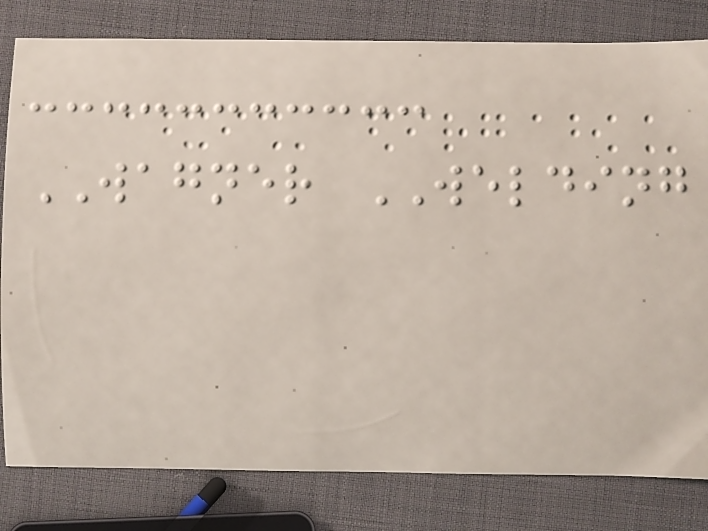WAGNER WELDING
